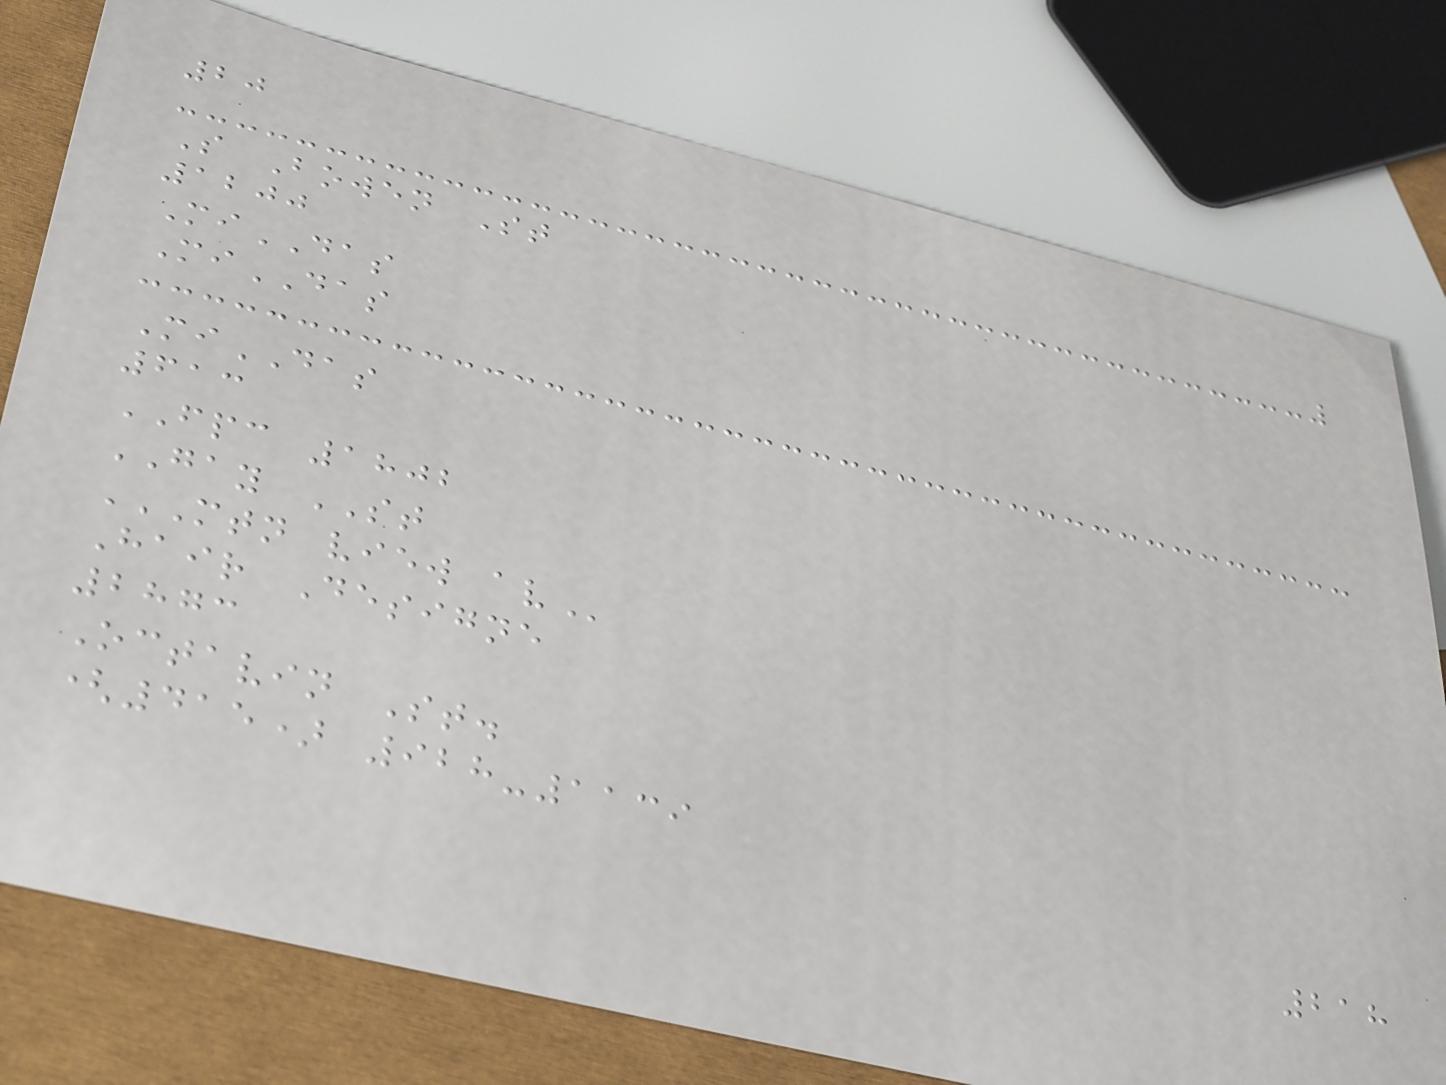20
S Bowen St
1200
MiDAS
MiDAS
MiDAS
613
FPC 1802
GAY ST
MTN VIEW AV
Hair Designe
2873
Octavin St.
(415) 928-1139
218
